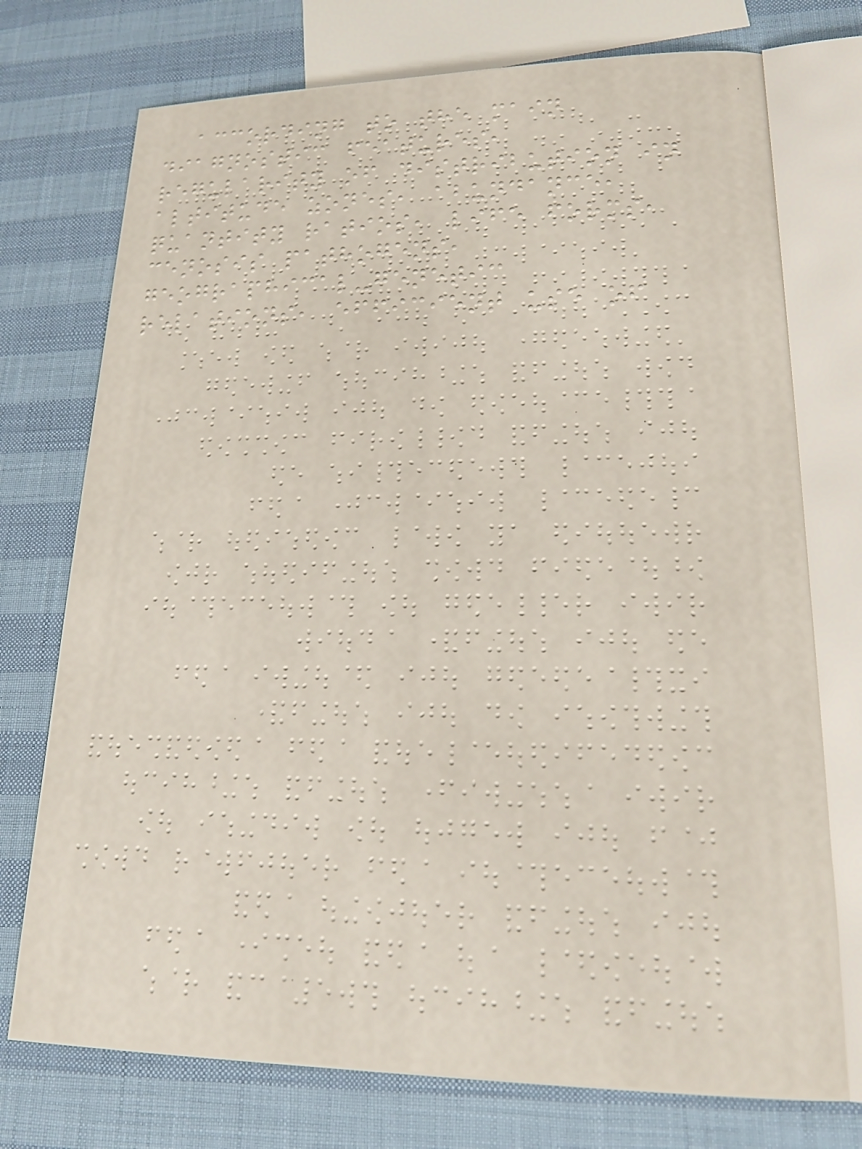according to the main
diagnostic features,
regularity of distribution in
altitude zones, abundance,
quantity ratios, life forms,
cenosis pathogens,
geographical-genetic
relations, efficient use of
